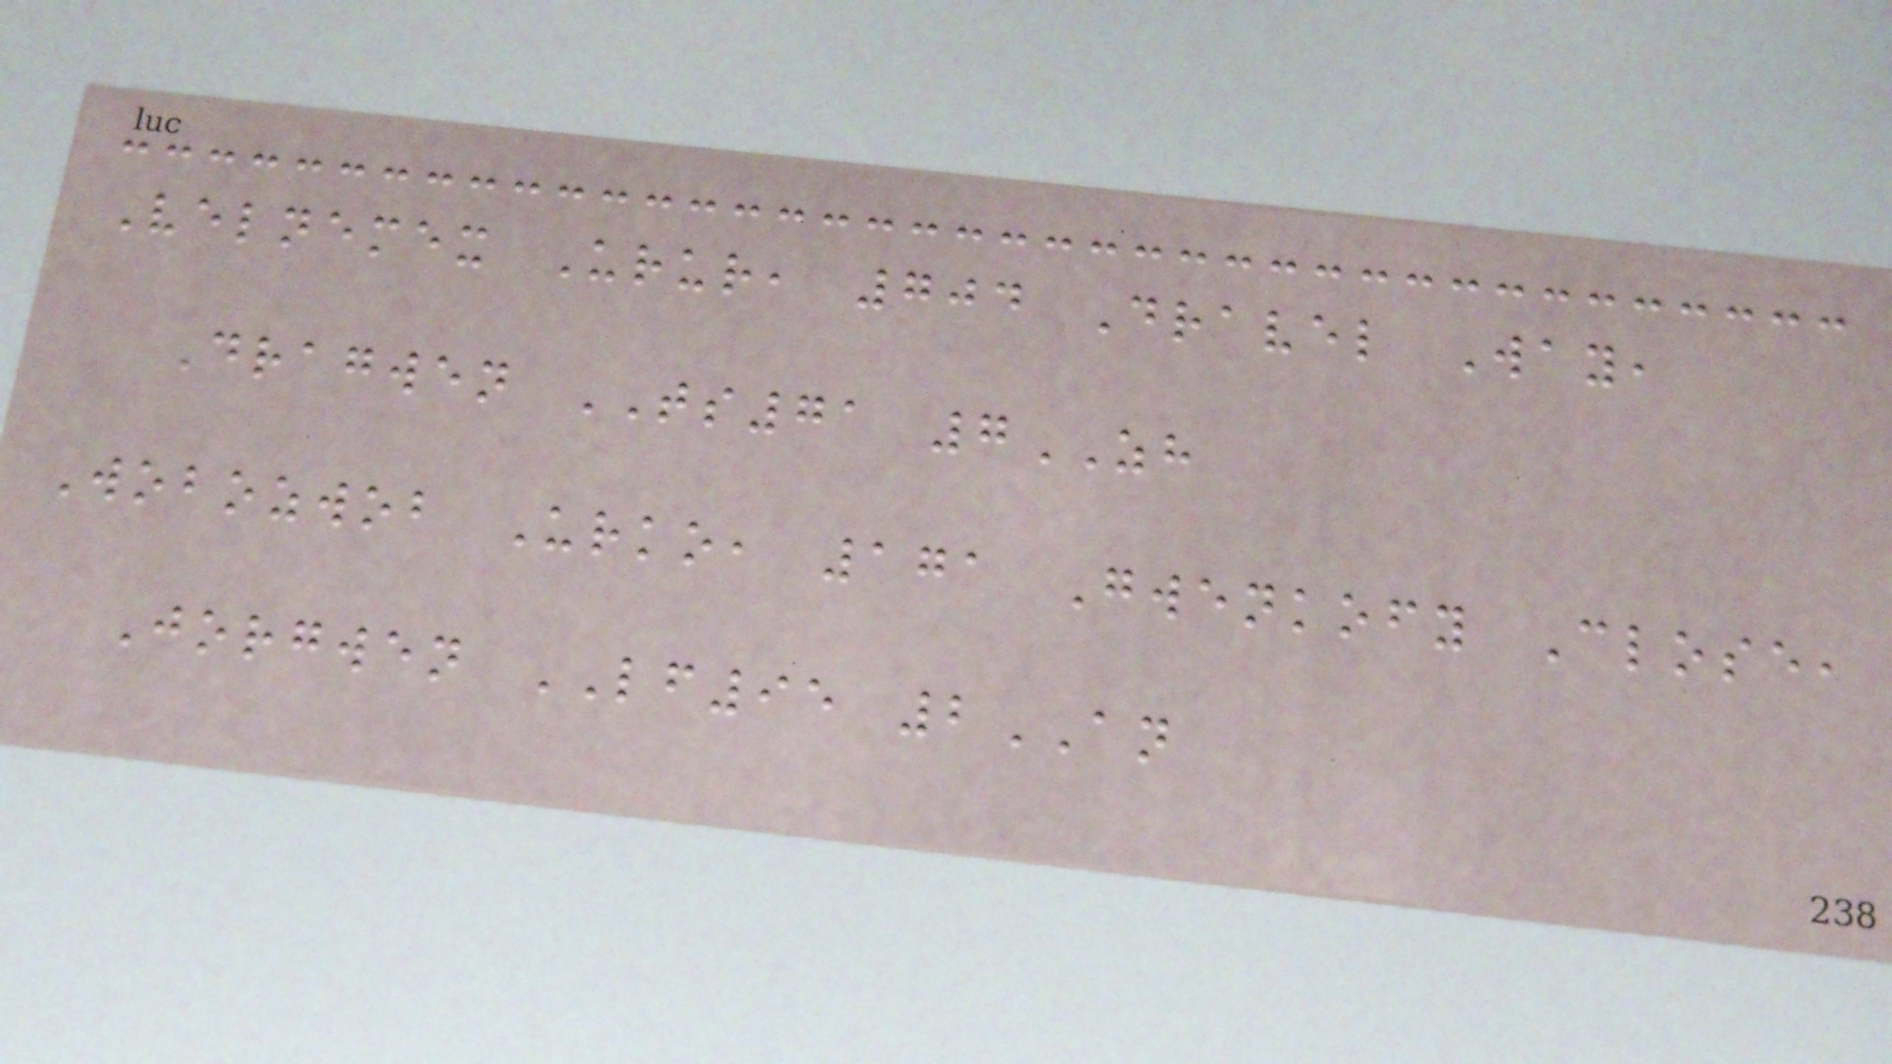Velnemex Urur, 704 Dravel Way,
Dragwen TS71 7ZH
Wobozwob Urko, 171 Gwenkofy Close,
Jorgwen LF95 2AN
